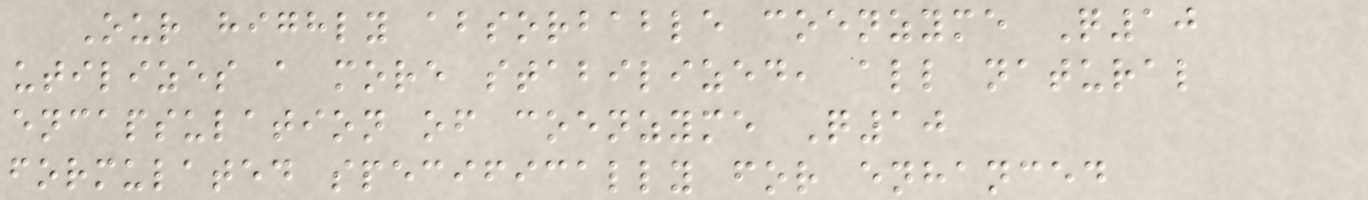Our highly absorbable coenzyme Q10
utilizes a more stabilized, all natural
encapsulation of coenzyme Q10
formulated specifically for enhanced
